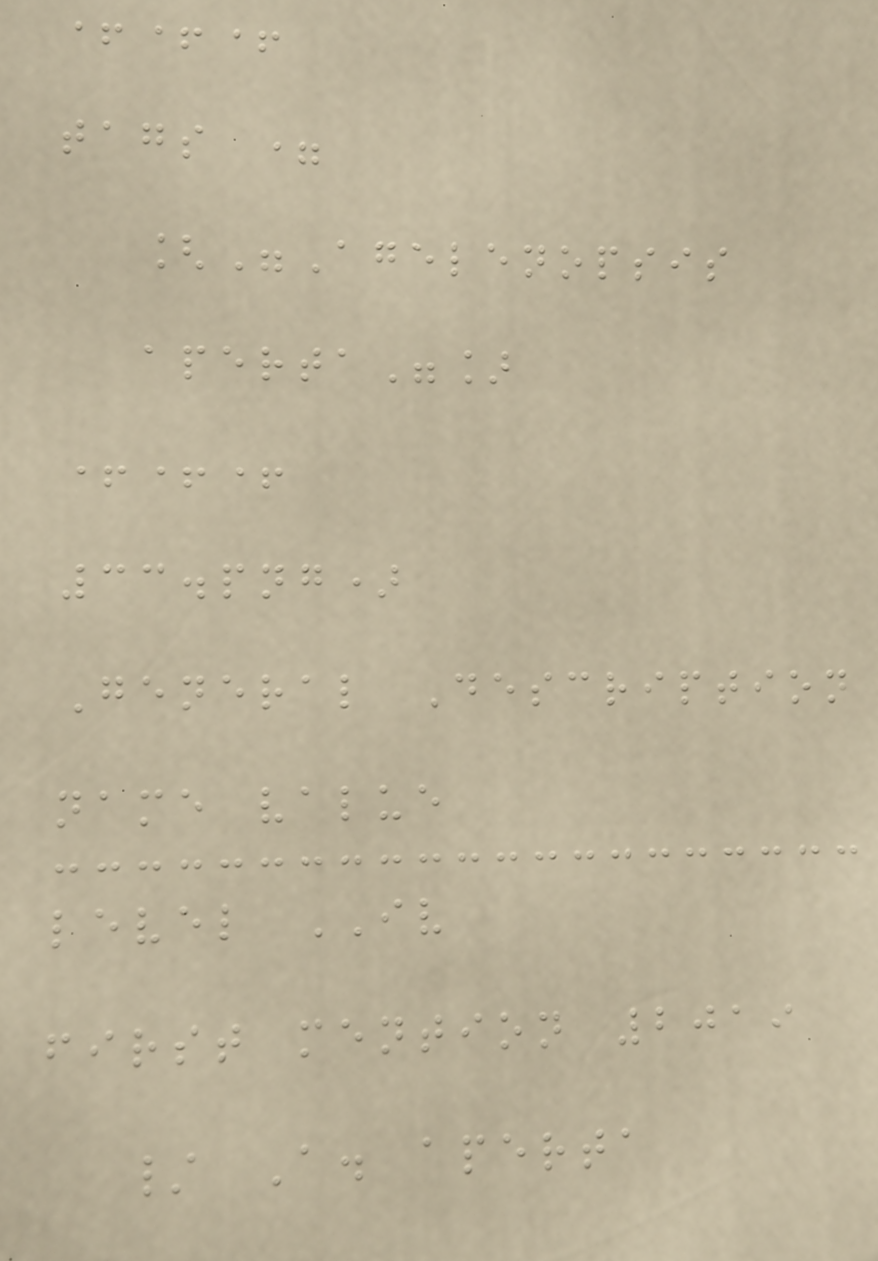+++
tags =
["Agelenopsis
aperta"]
+++
33.png)
General Description
name value
level IV
first mention 2019
/ A. aperta
